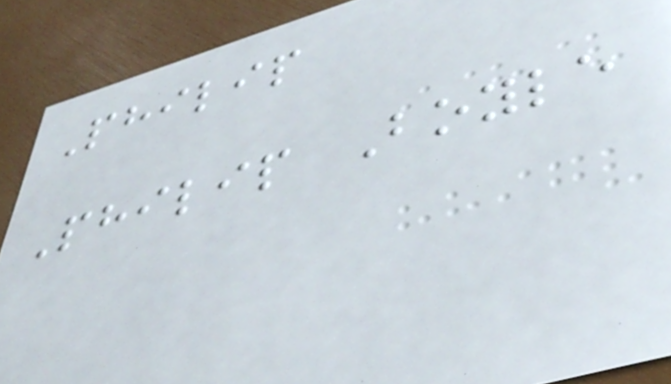Philip
Philip Boyle
